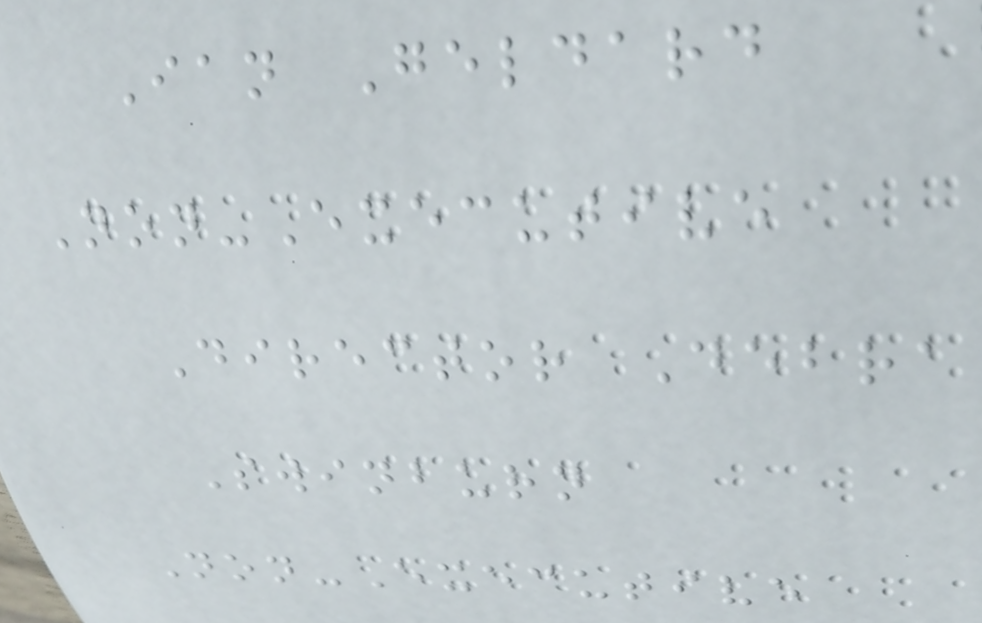Ian Geldard
Non-Executive
Director Debra
Swinburn
Non-Executive
